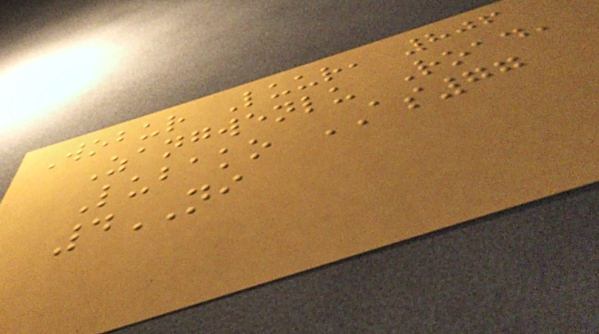Wobur Luur, 806
Zangwenlu Road,
Lubako AS77
4NI
